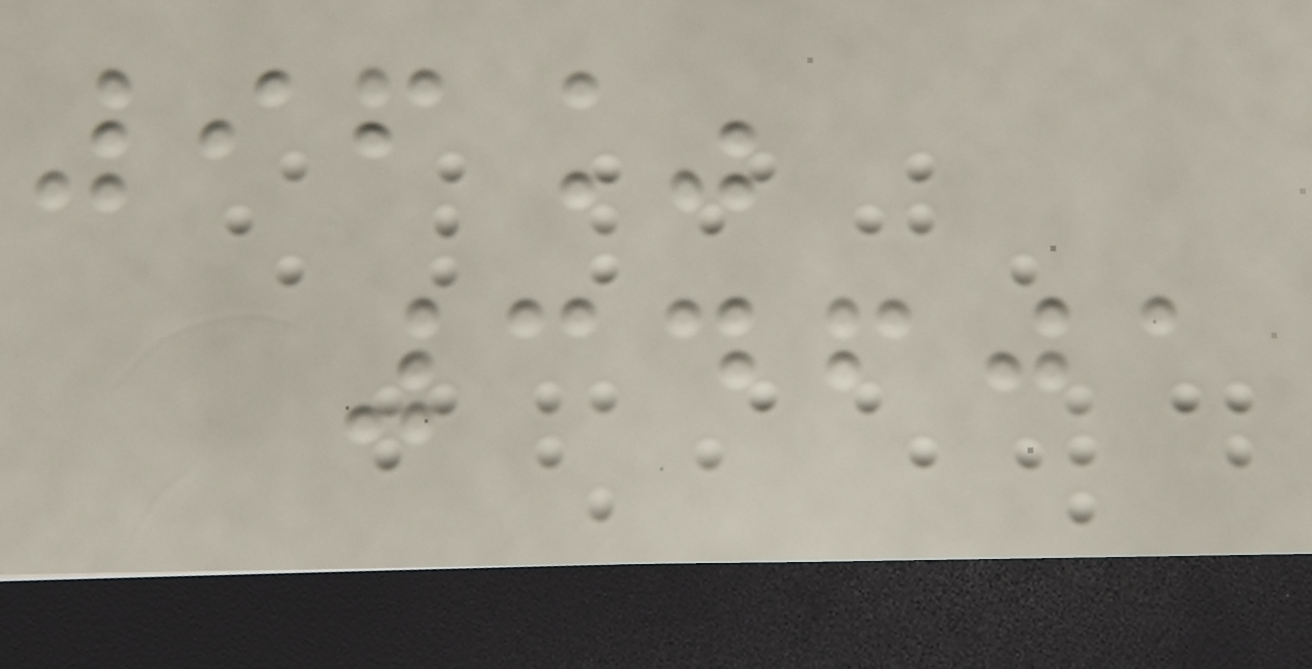96%
34601
